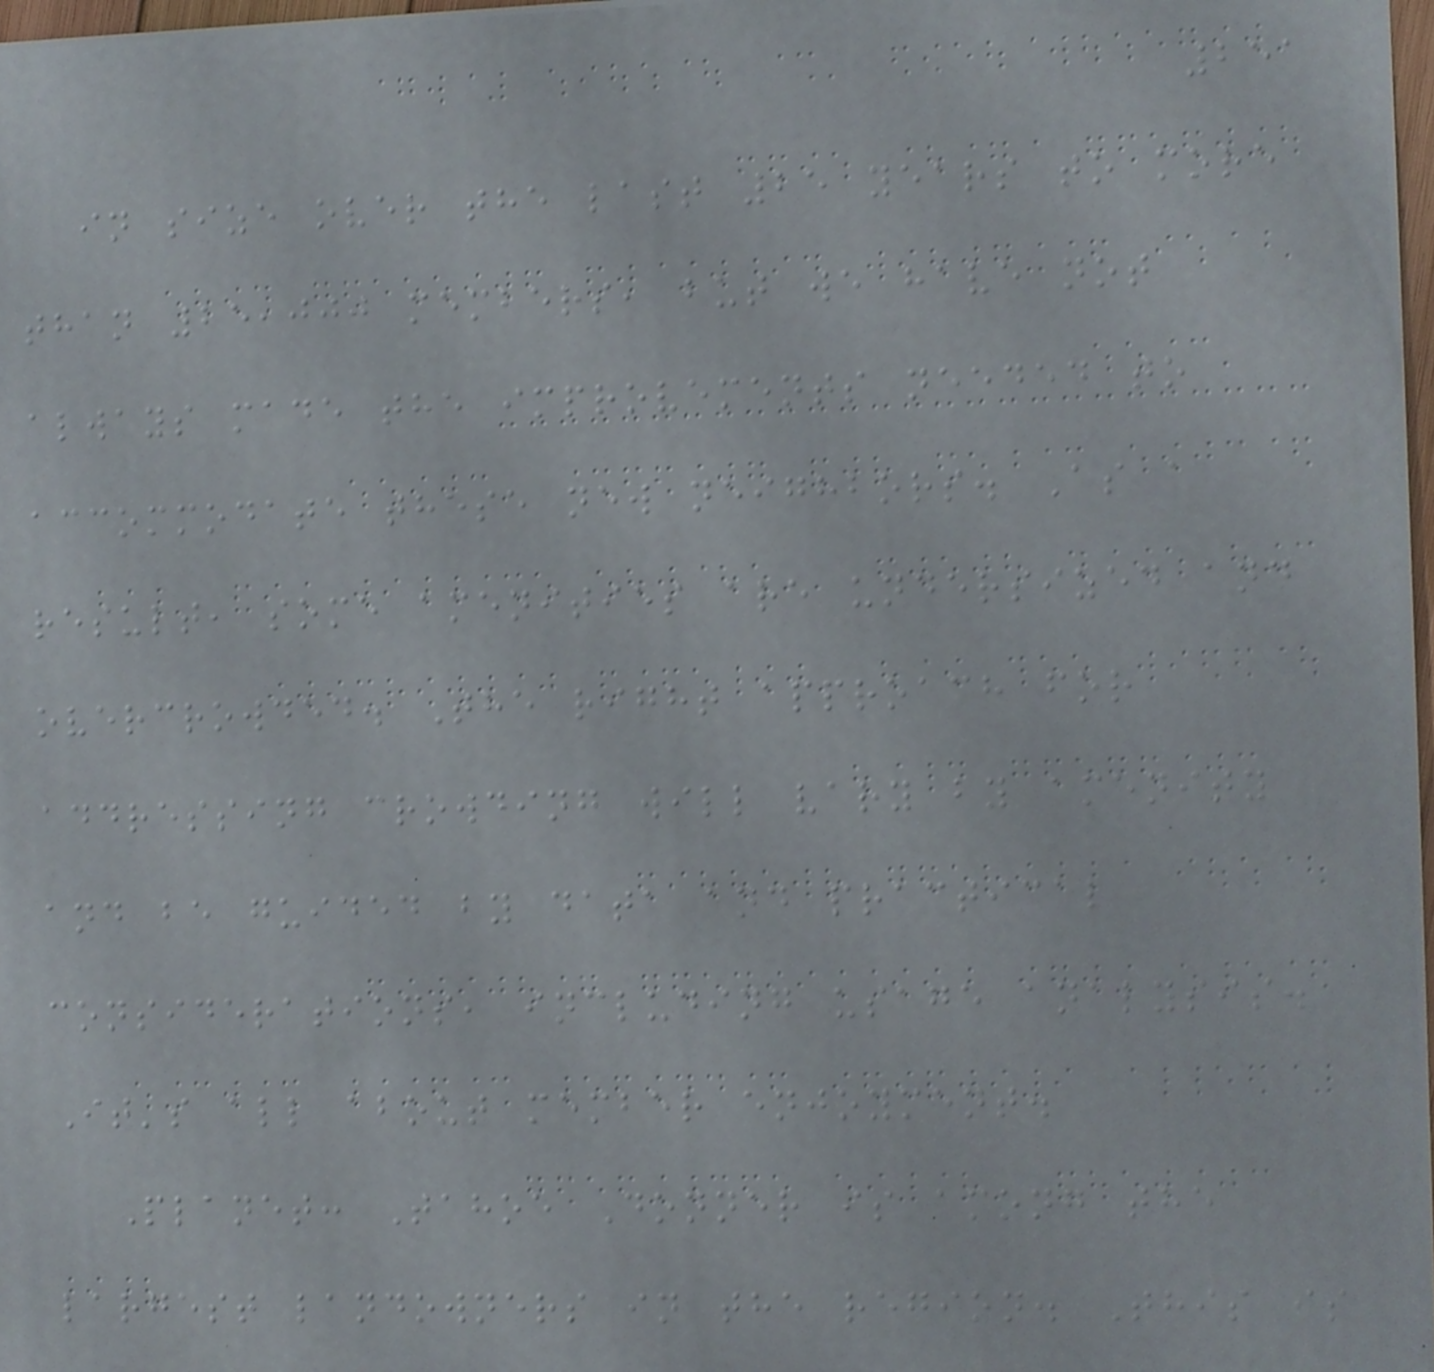251
in size over the last 25 years to more
than 25,000 members, but we have not
always made the improvements needed to
accommodate these new neighbors. As a
result, some amenities are undersized and
overcrowded. The right approach for
addressing crowding will vary by amenity
and be guided by data and practical
considerations, including usage analysis.
It's all about member enjoyment.
Planet: Tahoe Donner is among the
largest landowners in the region. This is
